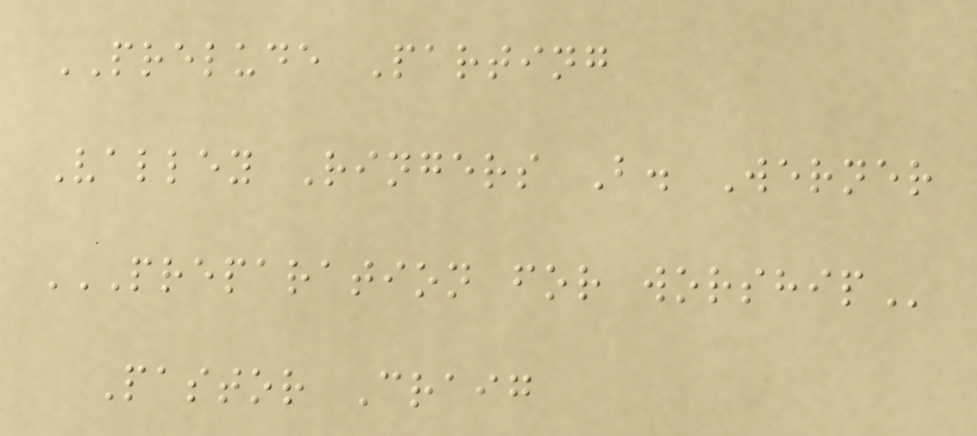PRELUDE Parting
Valley Ringers B. Werner
PREPARATION FOR WORSHIP
Pastor Craig
